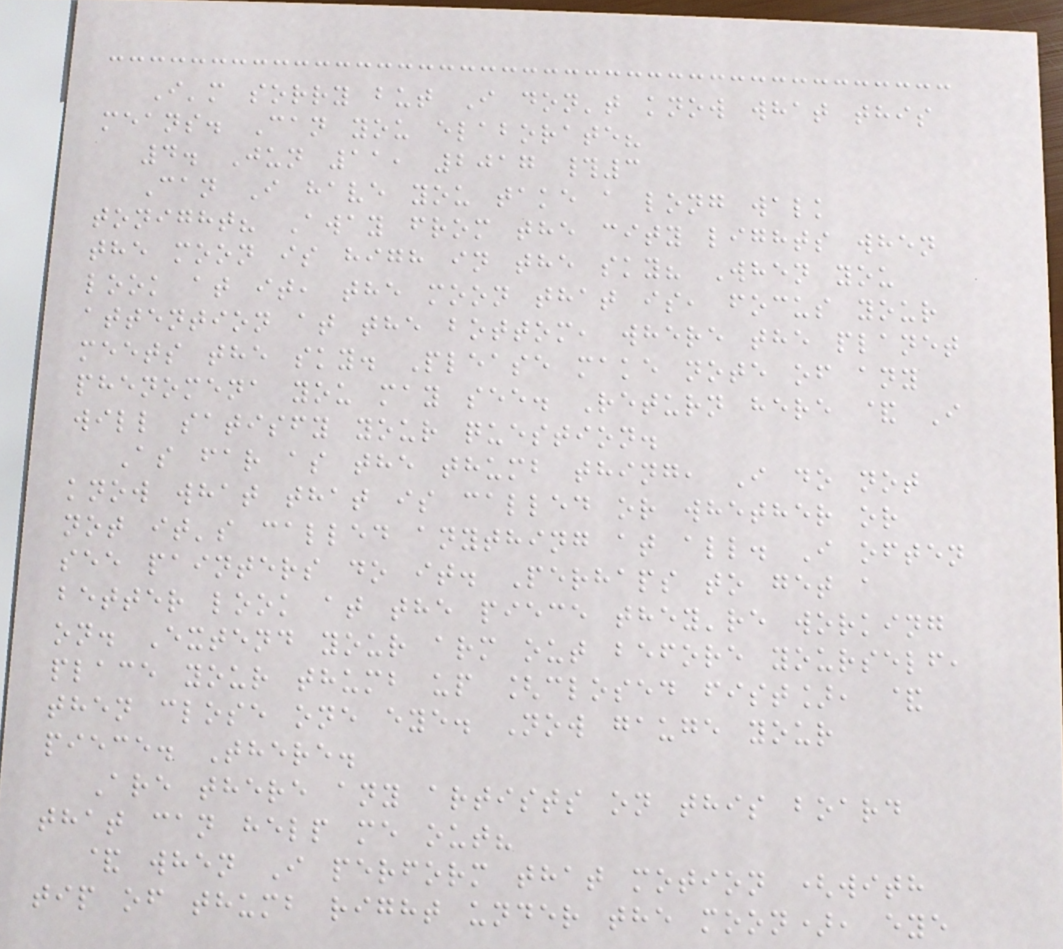I'm sorry but I don't know what this
means. Can you elaborate?
4. Jun 11, 2017 #3
Can I have you take a long walk
tonight? Away from the city lights when
the moon is high in the sky? When you
look at it, the moon that is, focus your
attention at the bottom, where the planet
meets the sky. Please make note of any
phenomena you may see. Return here & I
will satisfy your question.
As far as the thumb thing, I do not
know what that is called or whether or
not it's called anything at all. I often
see painters do it. Perhaps to get a
better look at the piece they're working
on. Extend your arm out before yourself,
place your thumb up [closed fist], &
then close one eye. Now gauge your
piece. There.
Are there any artists on this board
that can help me out?
& when I perform that motion (with
tip of thumb right under the moon), eye
